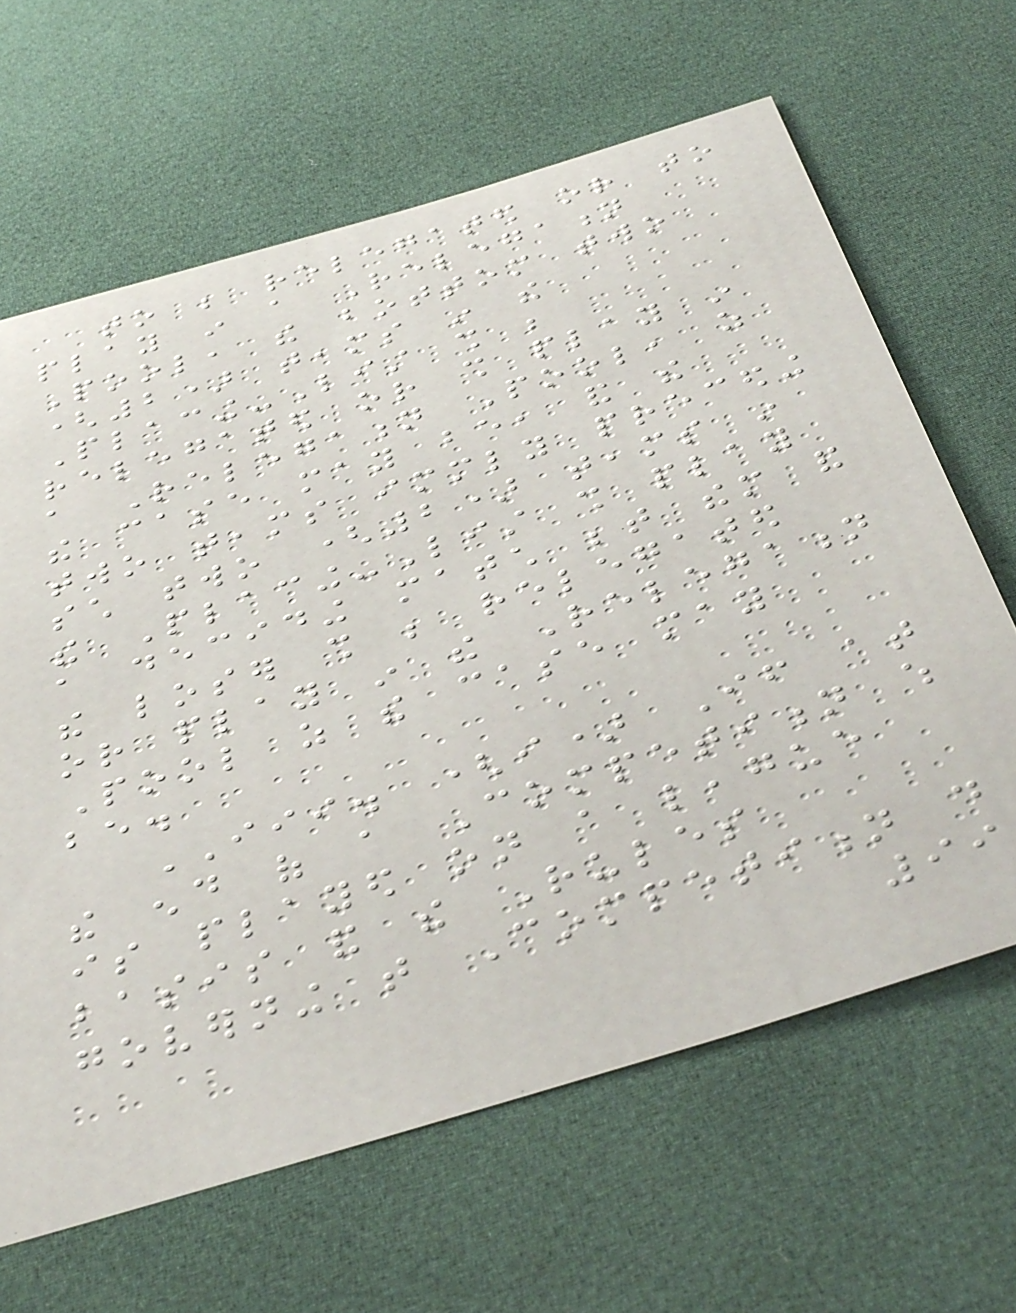to be relegated or to
play in a Relegation
Pool, the bottom two
(2) teams in the
Placing-List shall be
relegated or shall play in
a Relegation Pool, as
the case may be, and the
two teams immediately preceding
such two (2) teams in
the Placing-List shall play
a deciding match between them and
the loser shall be relegated
or play in the Relegation
Pool as the case may
be.
III. (i) If at
the end of a Competition which
is played on a league
basis and the Rules
governing that Competition do
99
